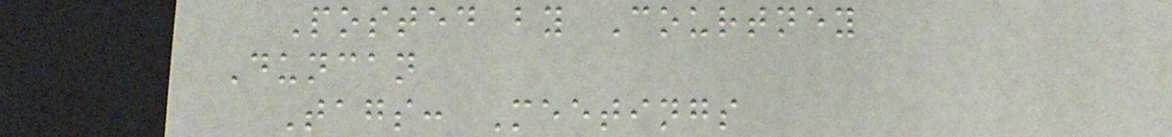Posted by Courtney
Duncan
Tags: Meetings
